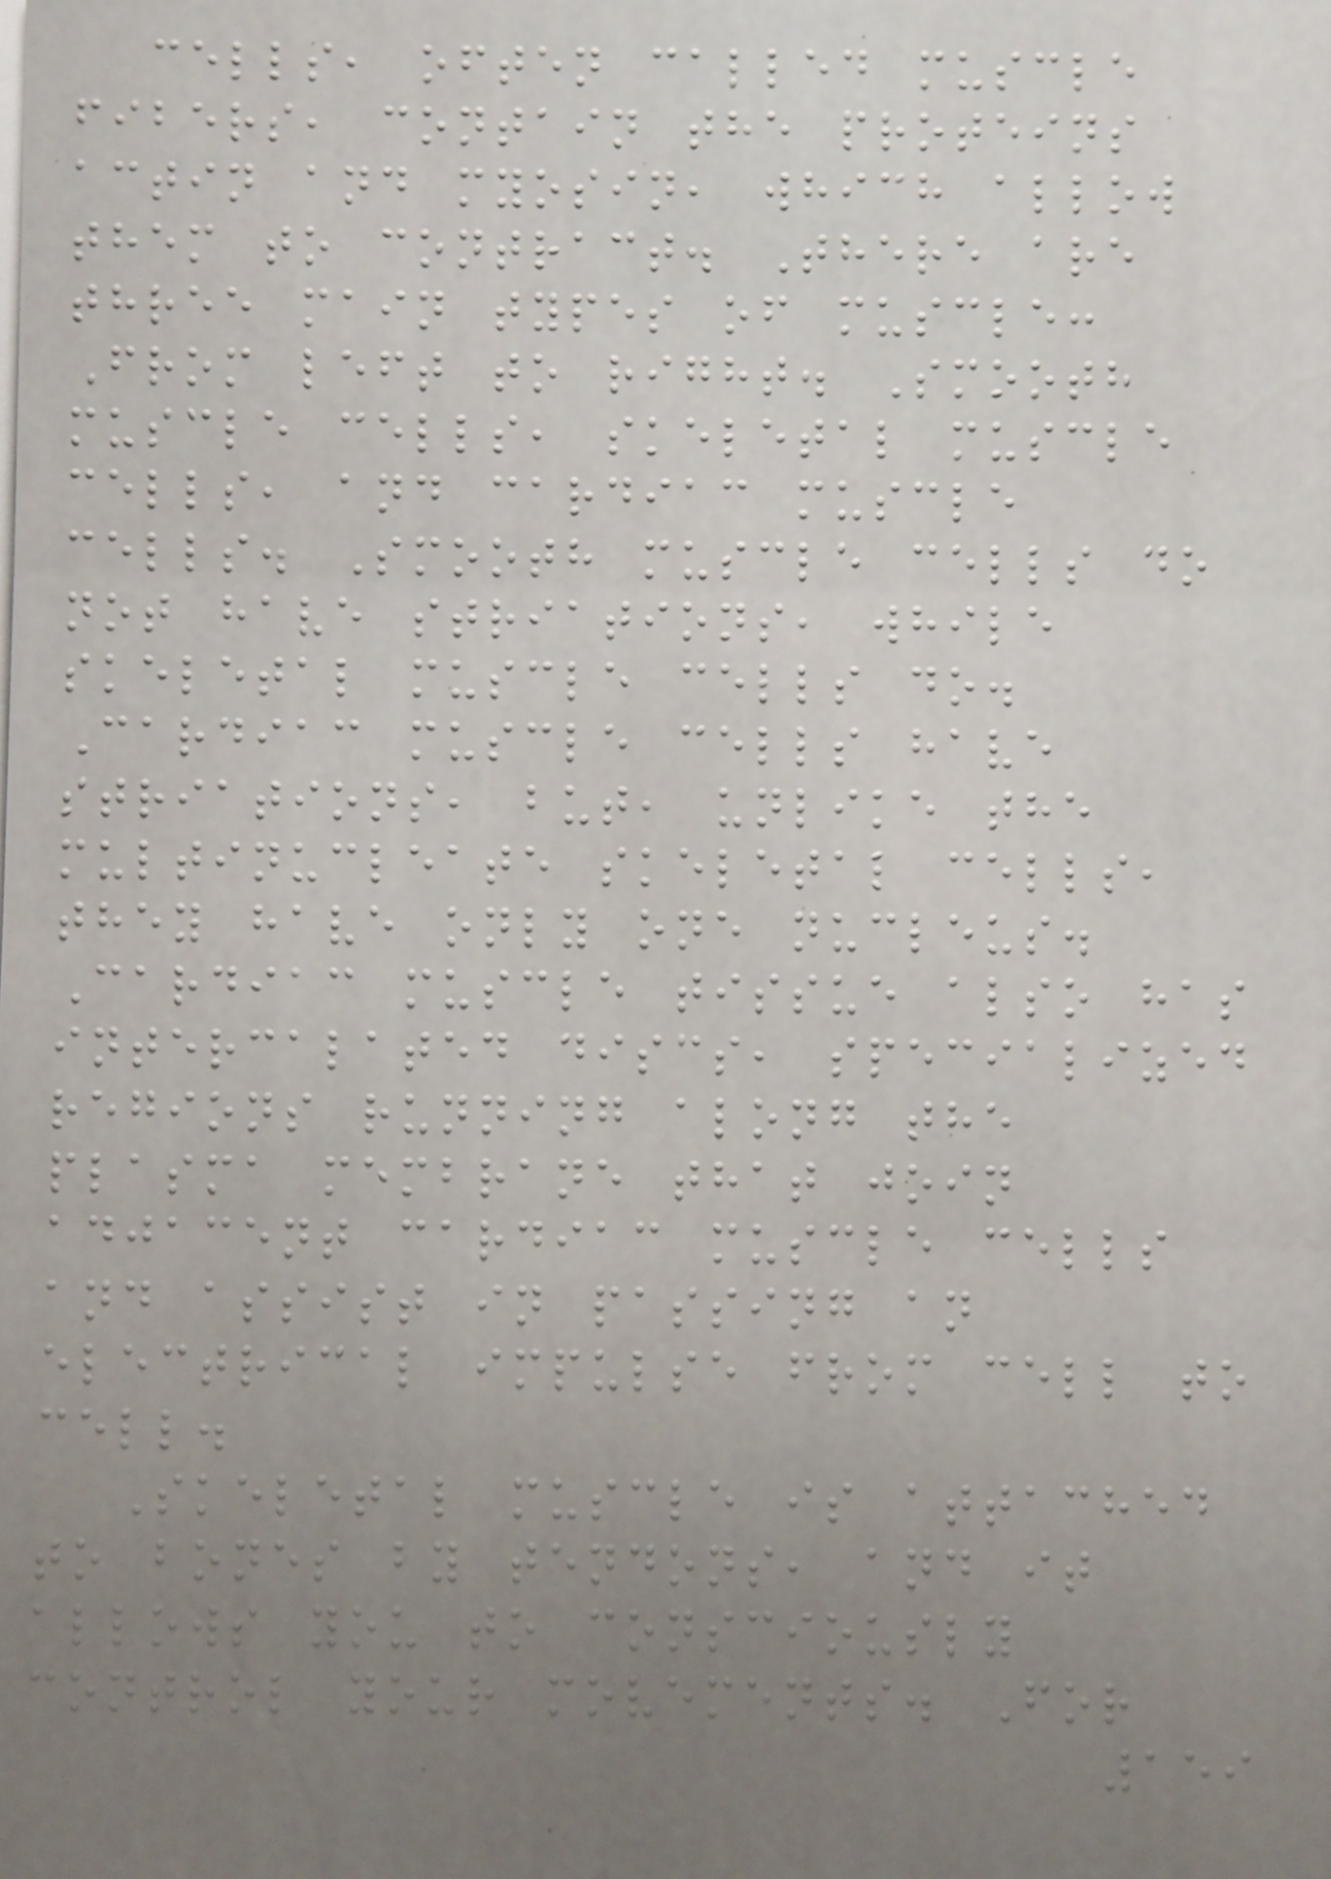cells, often called muscle
fibers, contain the proteins
actin and myosin, which allow
them to contract. There are
three main types of muscle:
From left to right. Smooth
muscle cells, skeletal muscle
cells, and cardiac muscle
cells. Smooth muscle cells do
not have striations, while
skeletal muscle cells do.
Cardiac muscle cells have
striations, but, unlike the
multinucleate skeletal cells,
they have only one nucleus.
Cardiac muscle tissue also has
intercalated discs, specialized
regions running along the
plasma membrane that join
adjacent cardiac muscle cells
and assist in passing an
electrical impulse from cell to
cell.
Skeletal muscle is attached
to bones by tendons, and it
allows you to consciously
control your movements. For
159
